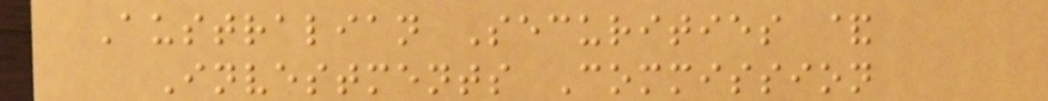Australian Securities &
Investments Commission
